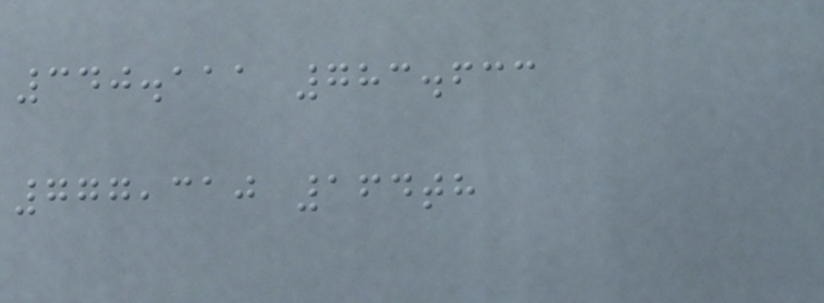340.111 783.633
777,310 164th
